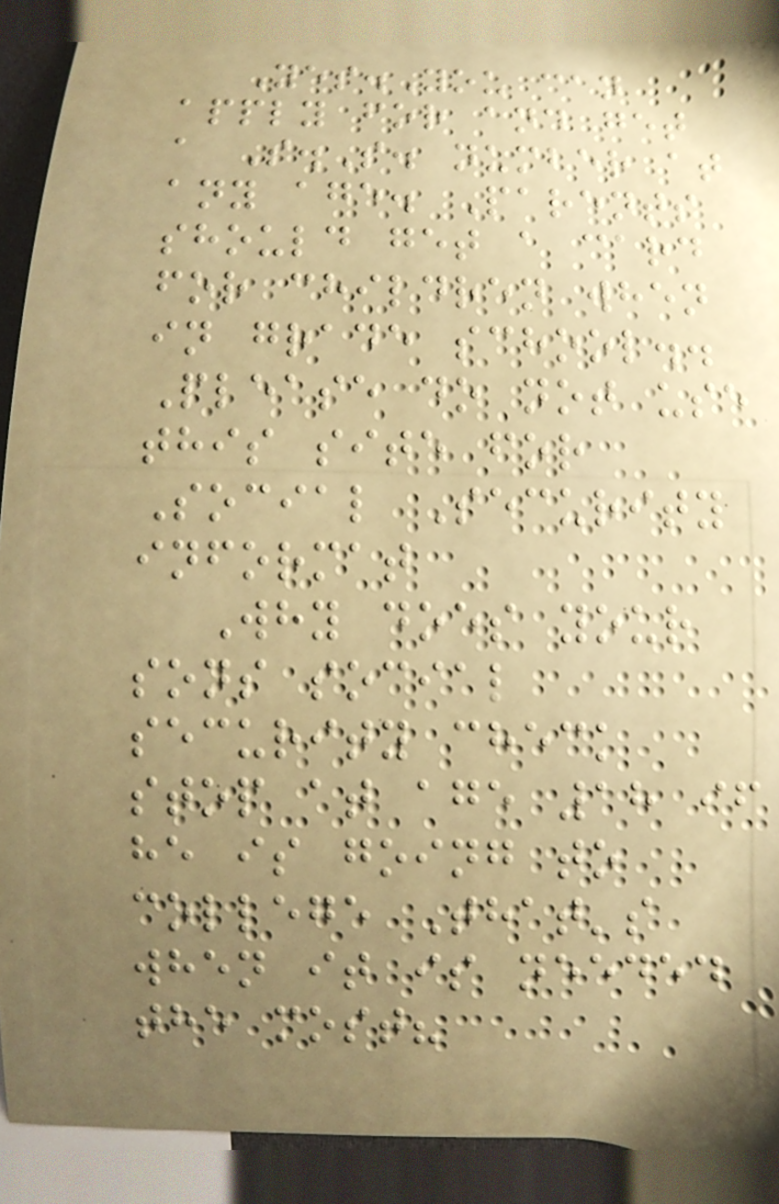Yes.You can
apply for and get
a S.S. number at
any age. Parents
should get a card
for children when
in grade school..
Please do not use
this site for
Social Security
informat
Why does your
sons social
security check
stop at age 18 if
he is going to
college That's
when it is needed
the most?
